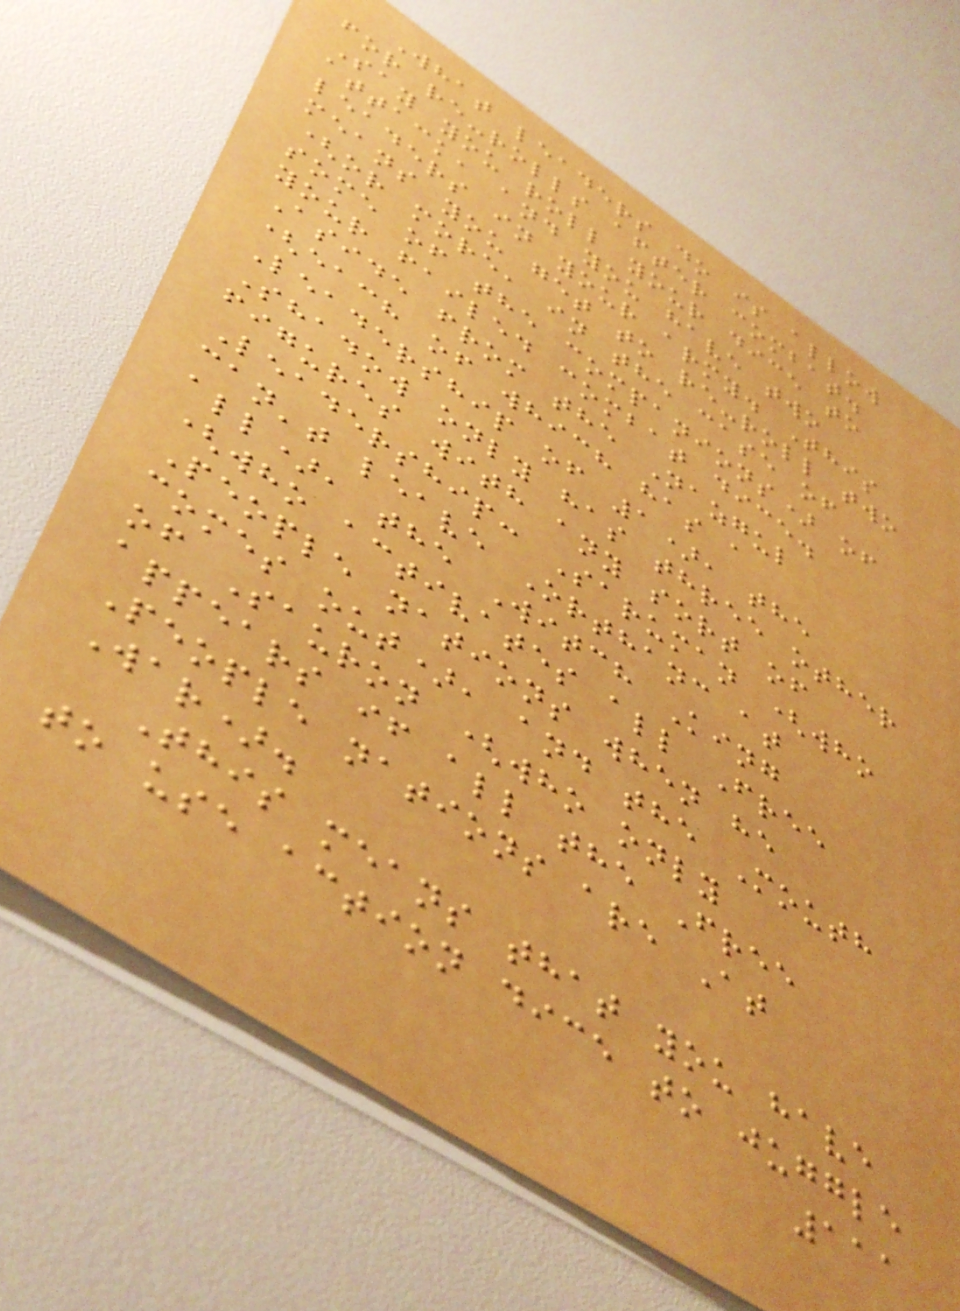What leaders do is allow
for re-rolls after combat.
Say you roll your dice to
attack, and you have two
leaders in your army. This
means you get to re-roll two
(or more, in the case of
some of the companions) of
your failed combat dice.
Aside from the Nazgul
(each of which has a
Leadership of 1), the
Shadow only has three other
figures with any sort of
Leadership: Saruman (who
can't leave Orthanc at
all), the Witch King
(who activates all Free
People nations when he
comes out), and the Mouth
of Sauron (who only
appears if all the Free
People nations are At
War).
This means that you have
to use action dice to juggle
111
